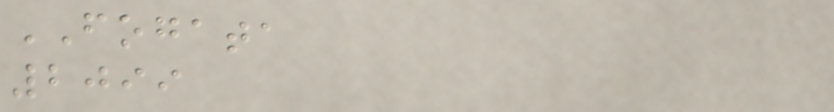FOGATA
2099
